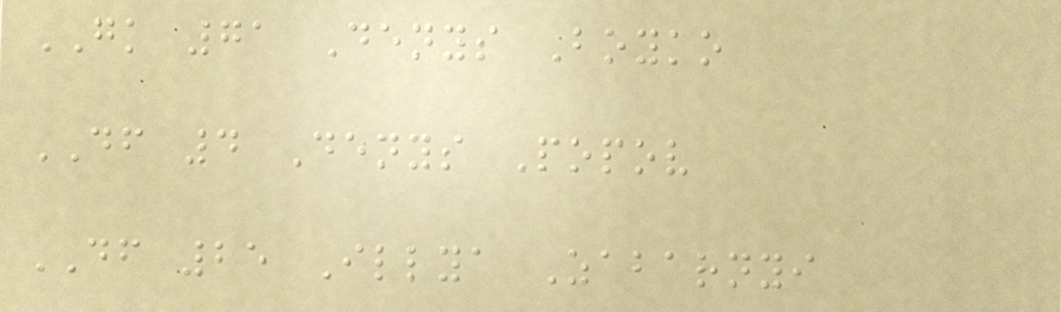GK 71 Denys Boyko
DF 4 Denys Popov
DF 25 Illya Zabarnyi
